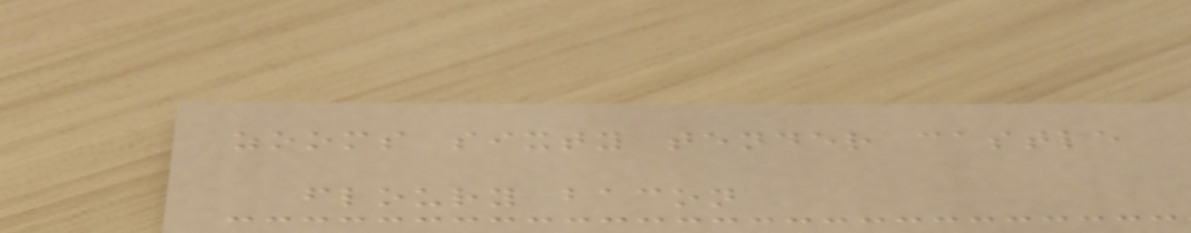zooms sixty tender castle
floury bacon
